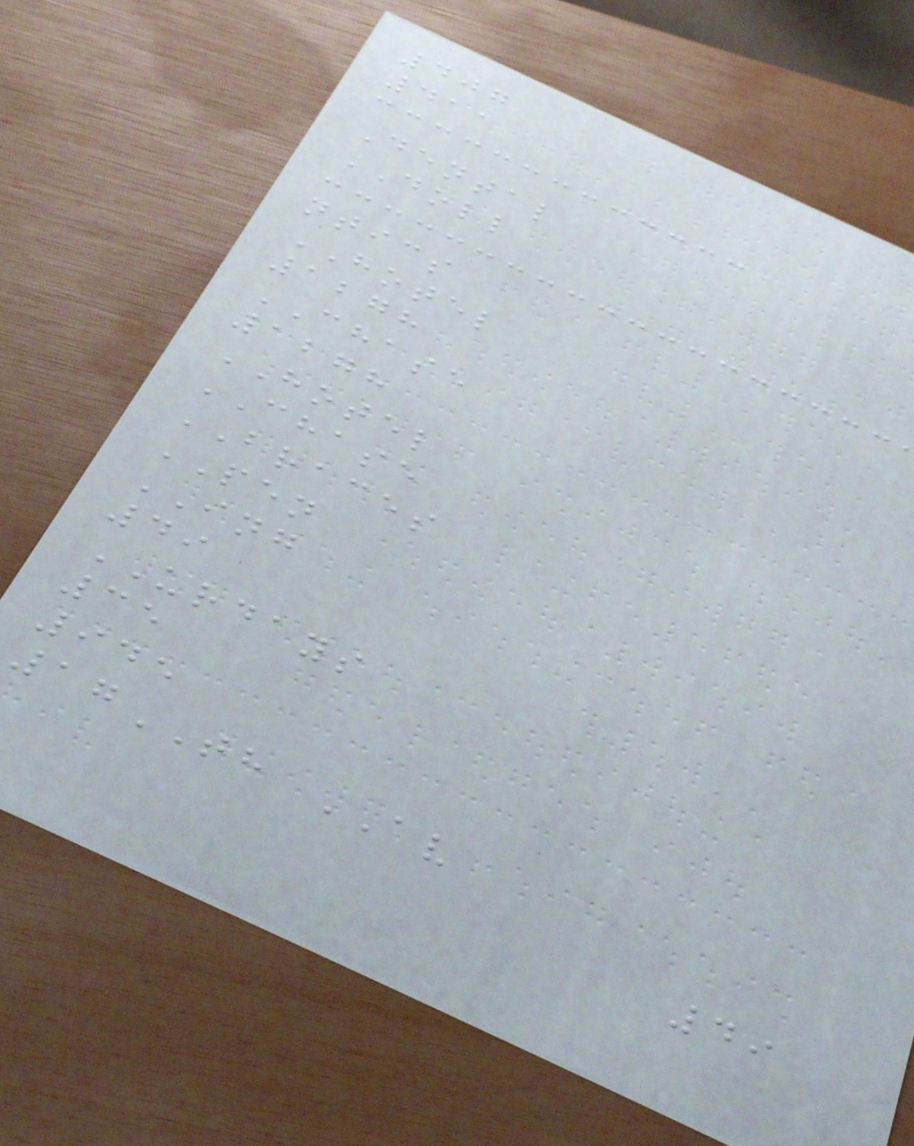407
411
Dental
DOLL
ntics
HOTEL
1278
CHASE
1278
HOTEL
CHASE
BRACES
PEN
ING
49
URDAYS
35
945
17TH AV
49
